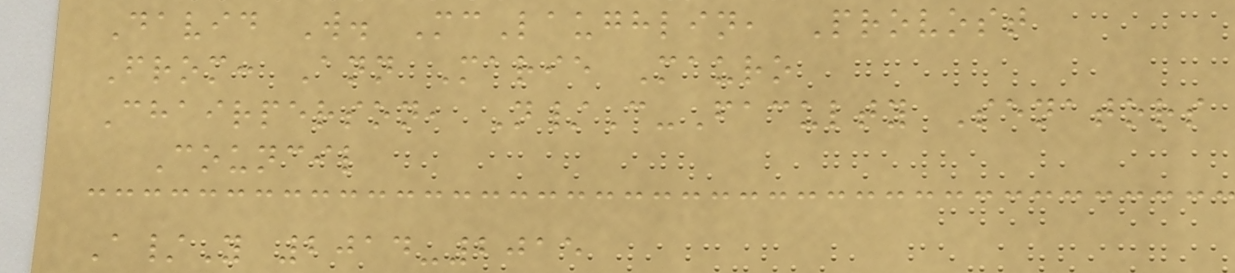David W. McLaughlin, Provost
From: Ann Marie Mauro
Chairperson, N/C-Faculty Senators
Council
A/Y 2014-2015
